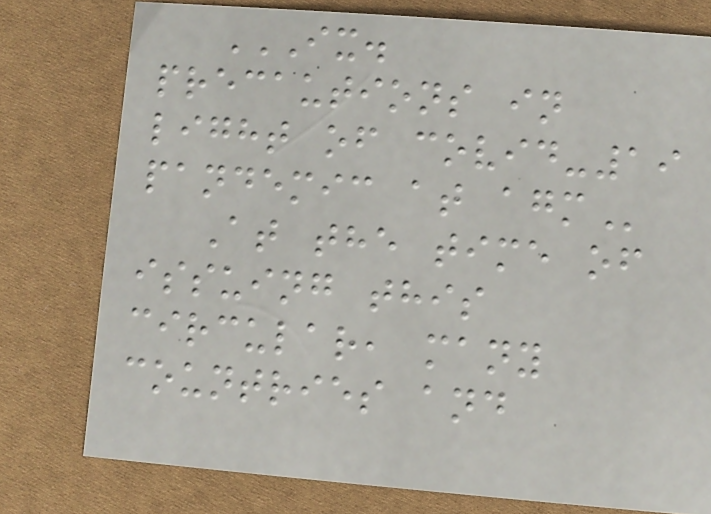IX.
PRECAUTIONS IN
LIGHT OF COVID-19
PANDEMIC AT AGM
At the time of
issuing this
circular, many
countries and
